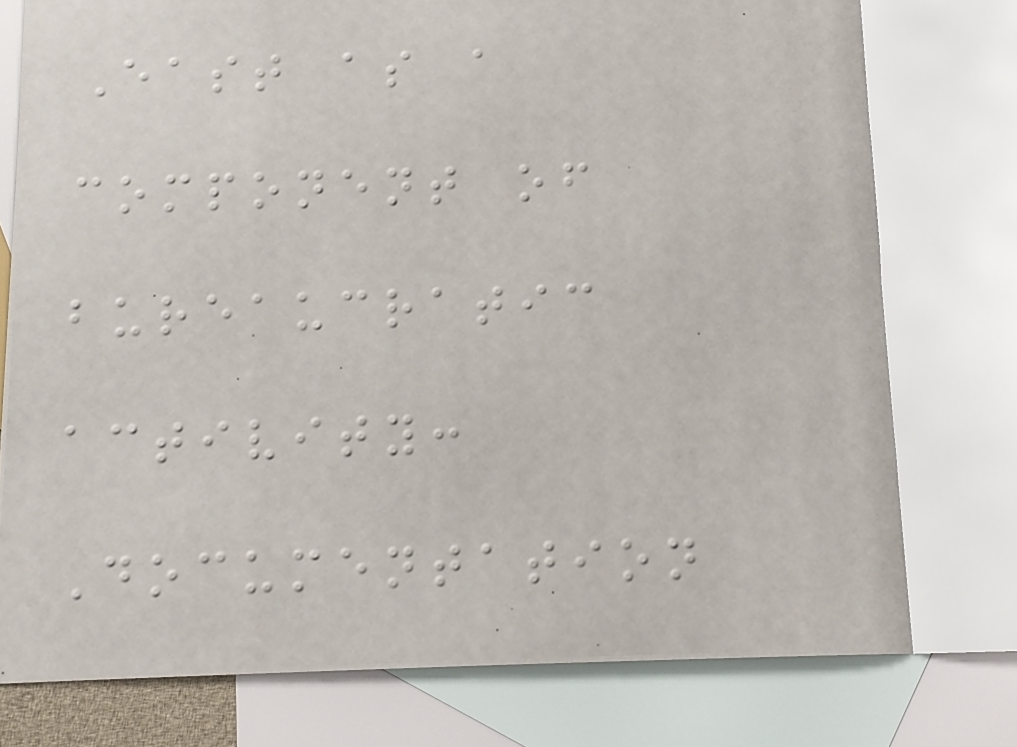East as a
component of
bureaucratic
activity:
Documentation
